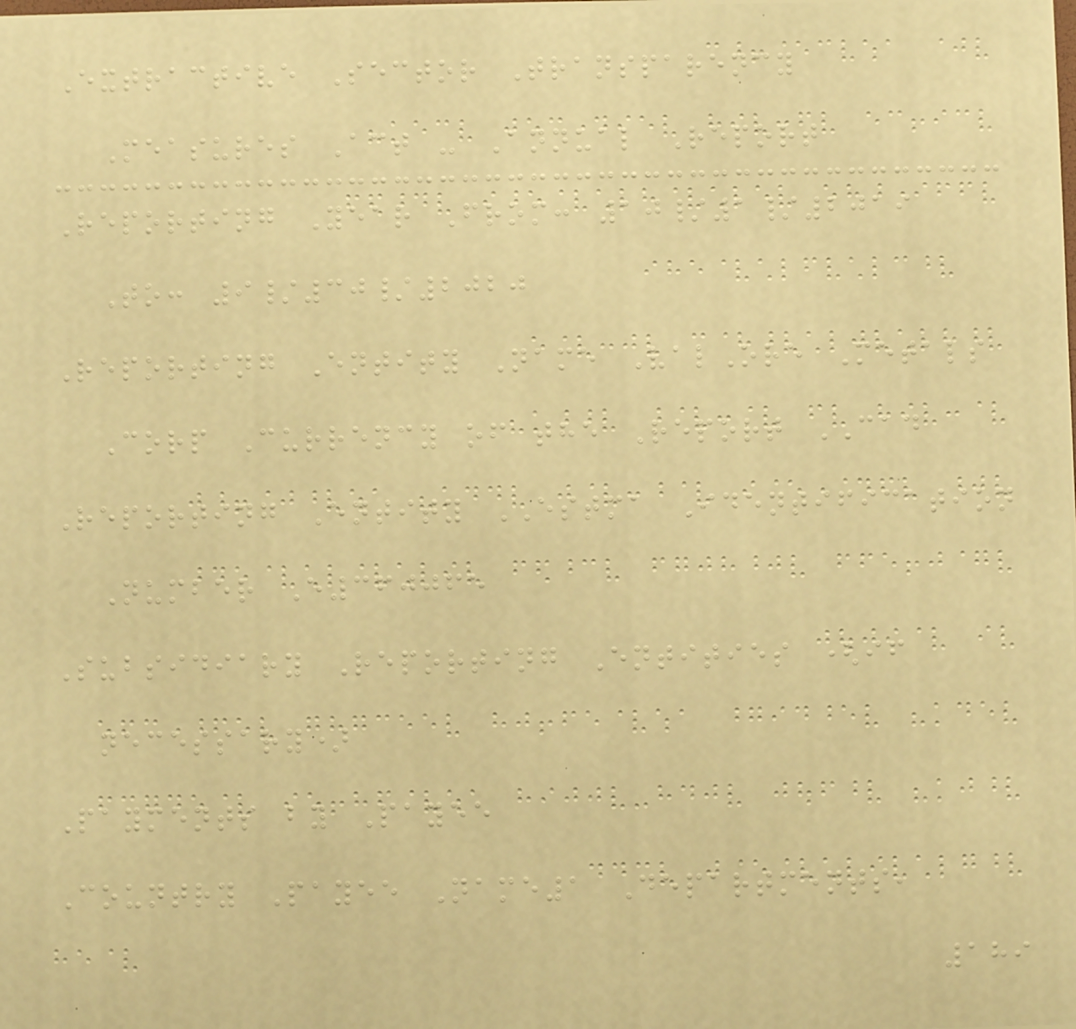Extractive Sector Transparency
Measures Act - Annual Report
Reporting Year From: 10/1/2019
To: 9/30/2020
Reporting Entity Name ValOre Metals
Corp Currency of the Report CAD
Reporting Entity ESTMA Identification
Number E360065
Subsidiary Reporting Entities (if
necessary)
Payments by Payee
Country Payee Name1 Departments,
189
